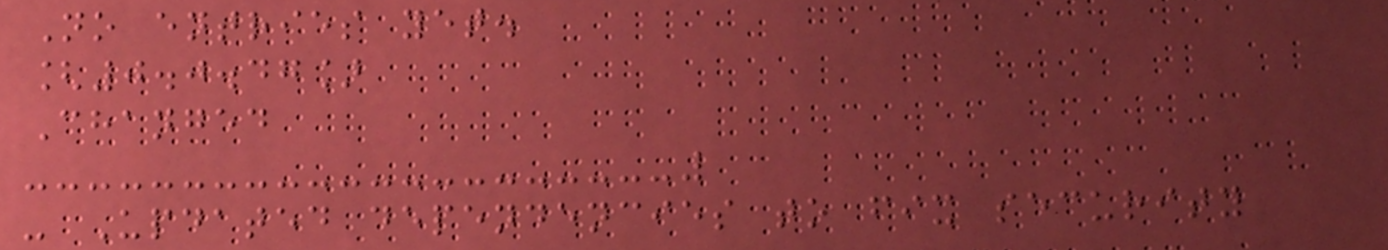No entries yet.
[0.0.47]
Changed
- Updated dependencies to fix security
